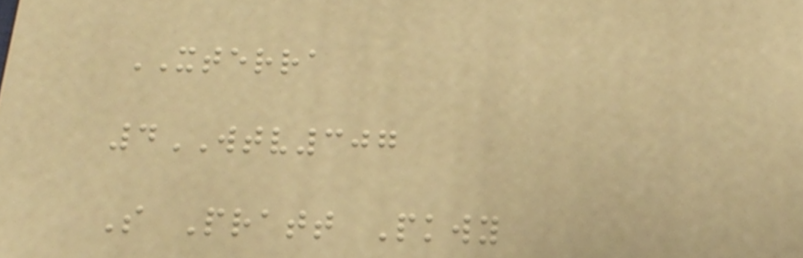XTERRA
4WTV307
S Pratt Pkwy
